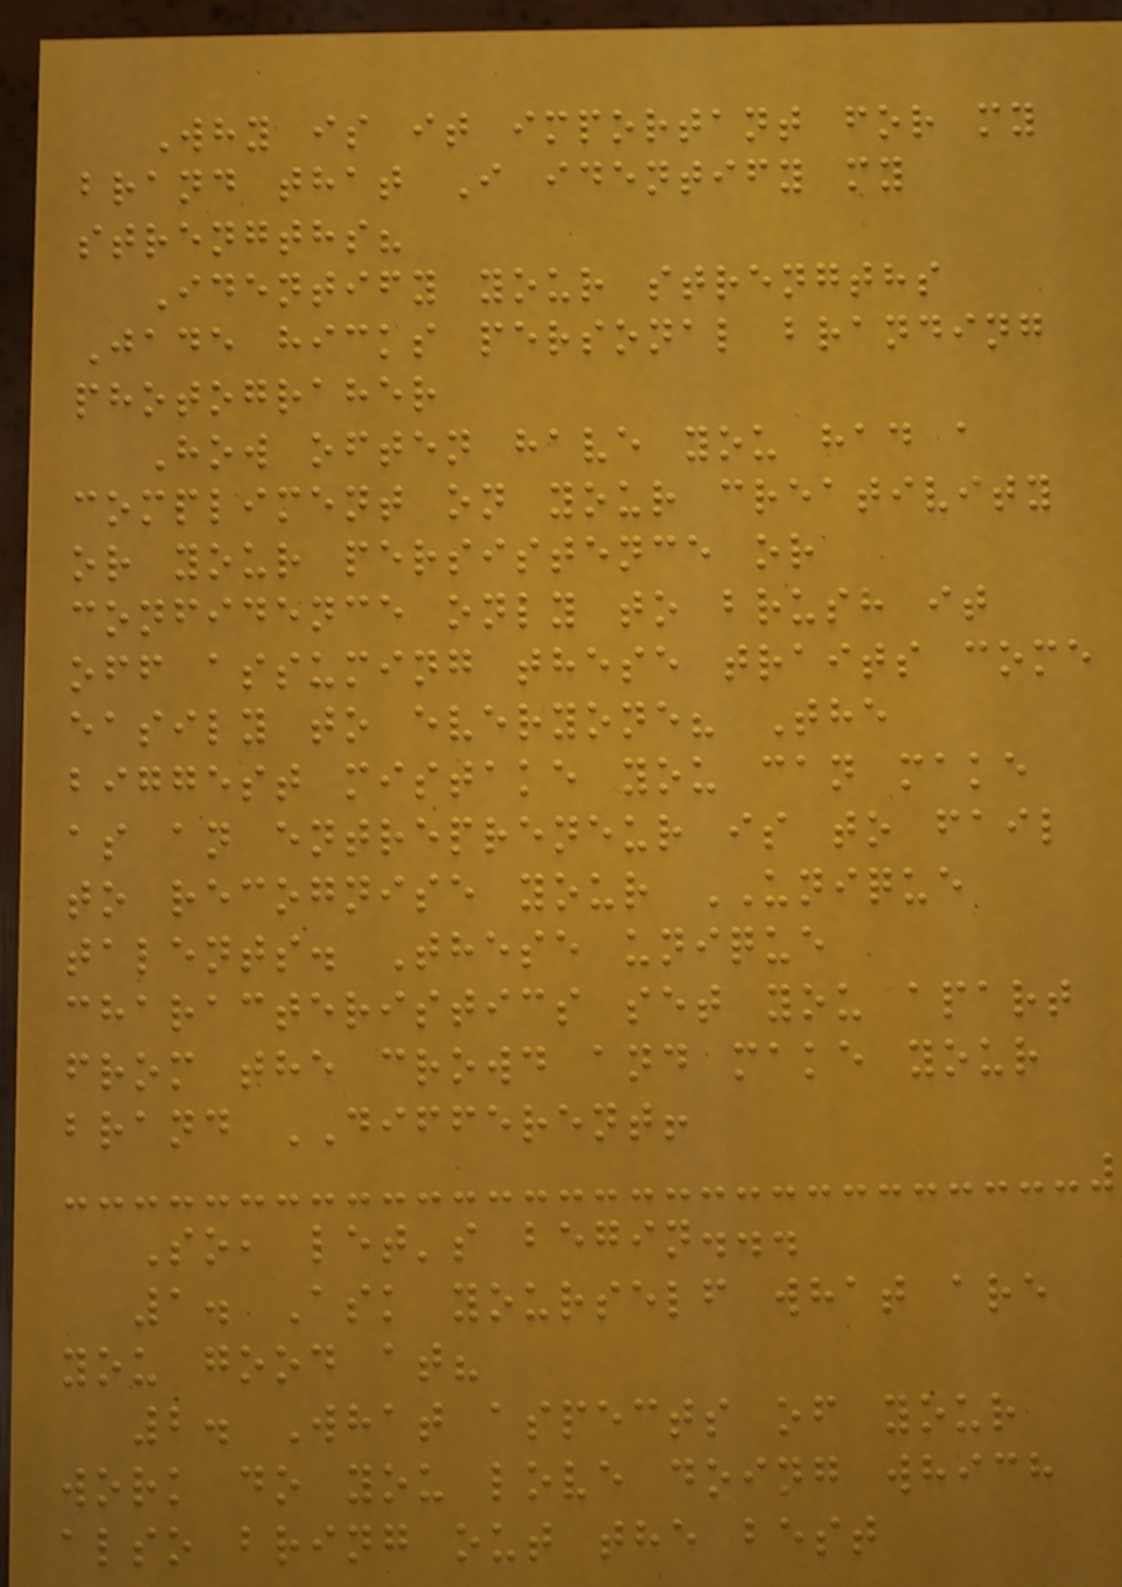Why is it important for my
brand that I identify my
strengths?
Identify your strengths
Jade hicks personal branding
photograher
How often have you had a
compliment on your creativity
or your persistence or
confidence only to brush it
off assuming these traits come
easily to everyone? The
biggest mistake you can make
as an entrepreneur is to fail
to recognise your UNIQUE
talents. These unique
characteristics set you apart
from the crowd and make your
brand DIFFERENT!
So, let's begin...
1. Ask yourself what are
you good at?
2. What aspects of your
work do you love doing which
also bring out the best
